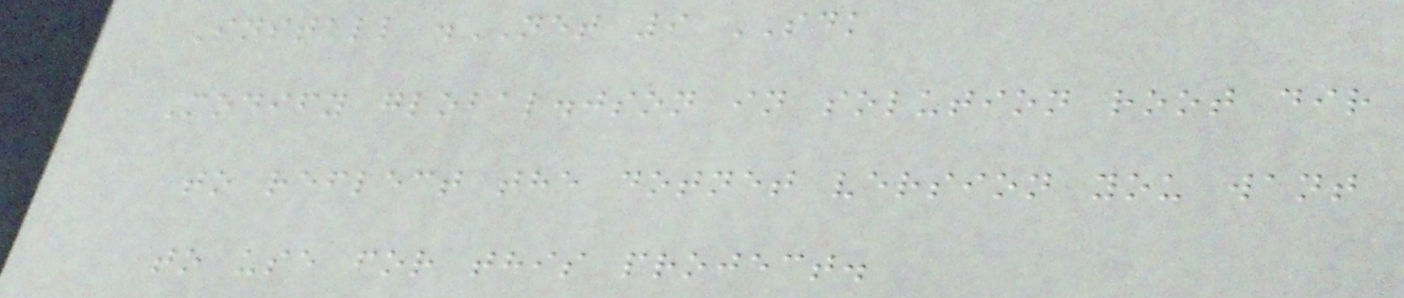Install .NET 9 SDK
Modify global.json in solution root dir
to reflect the dotnet version you want
to use for this project.
